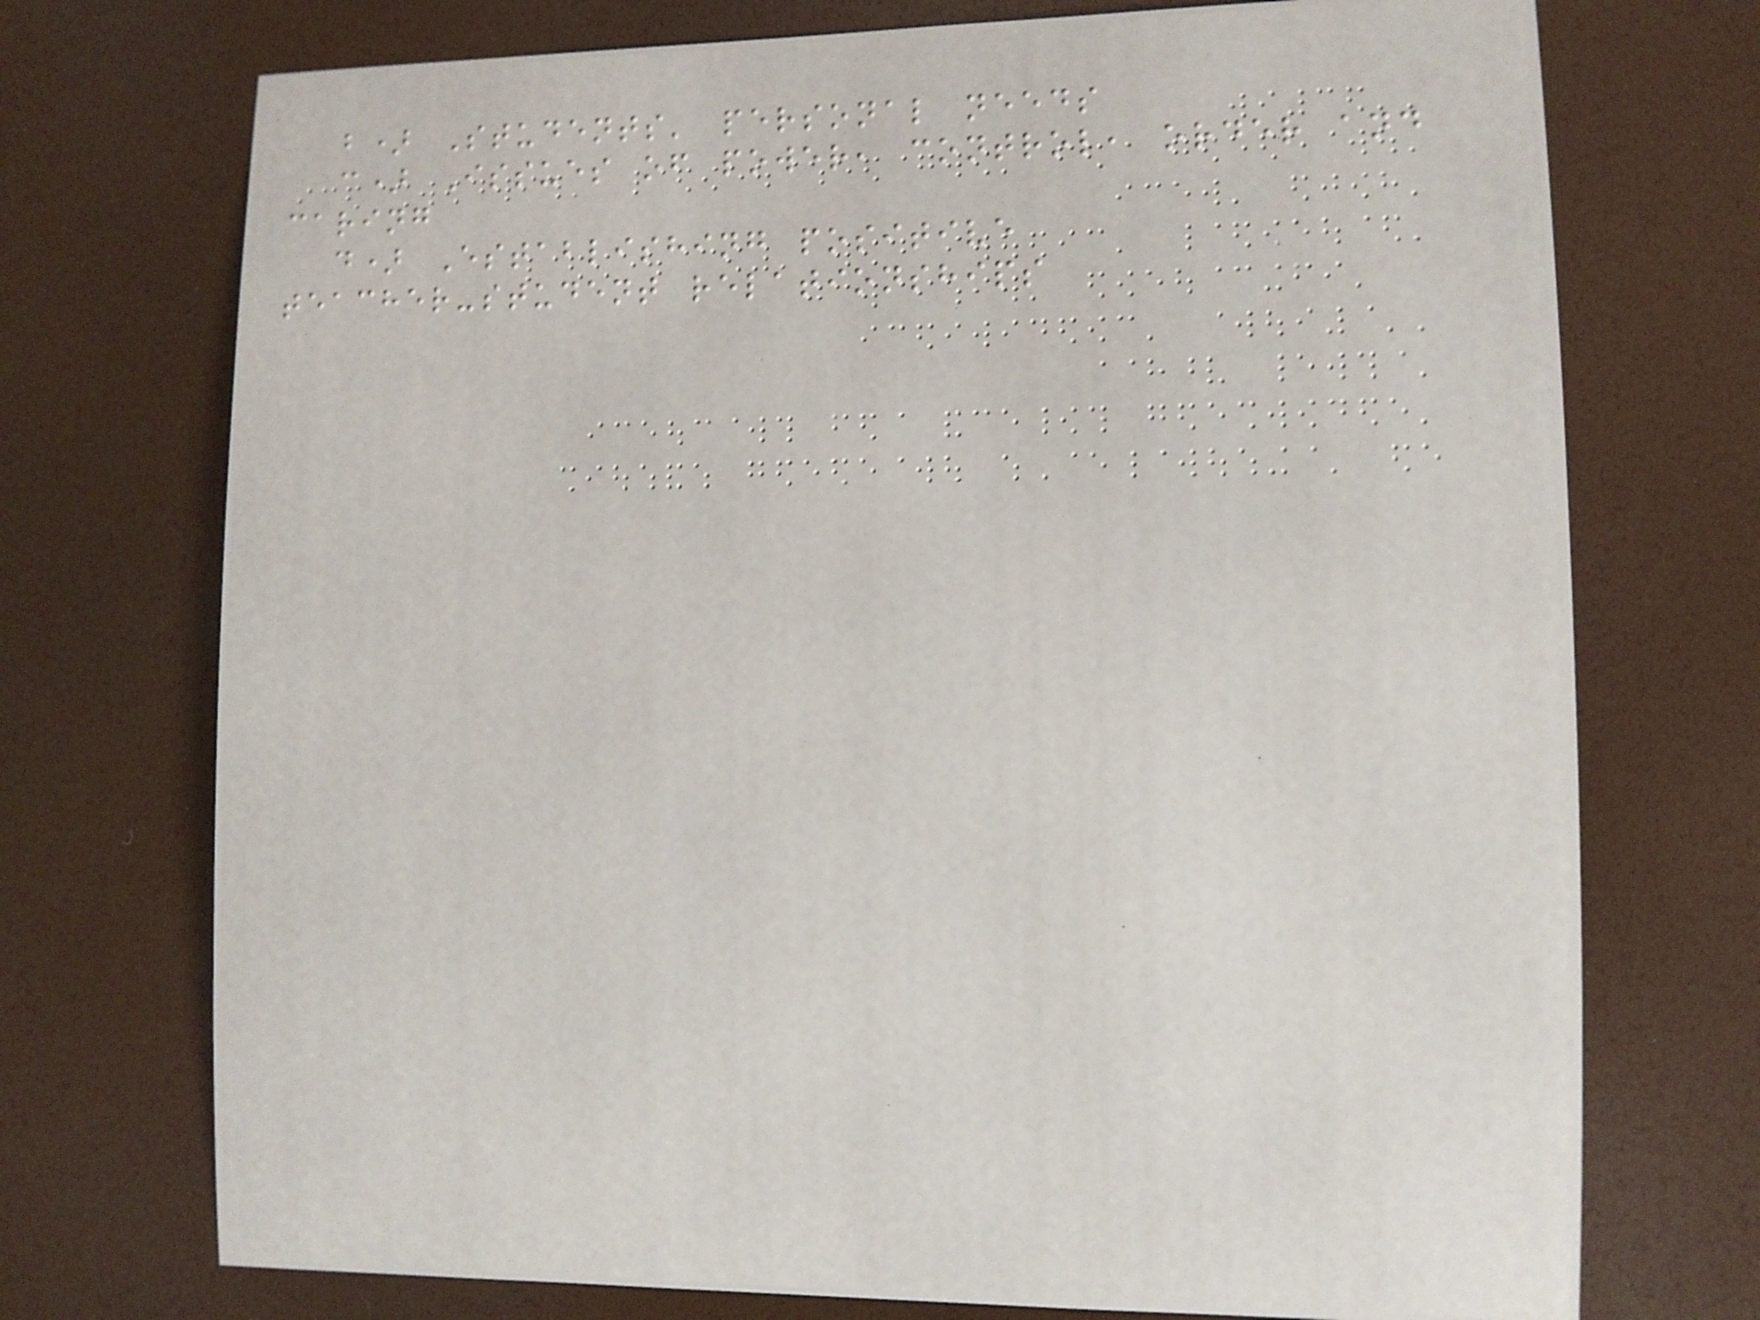b) Students' personal needs
c) Issues of power, control, order and
caring
d) Establishing positive
teacher-student relationships
